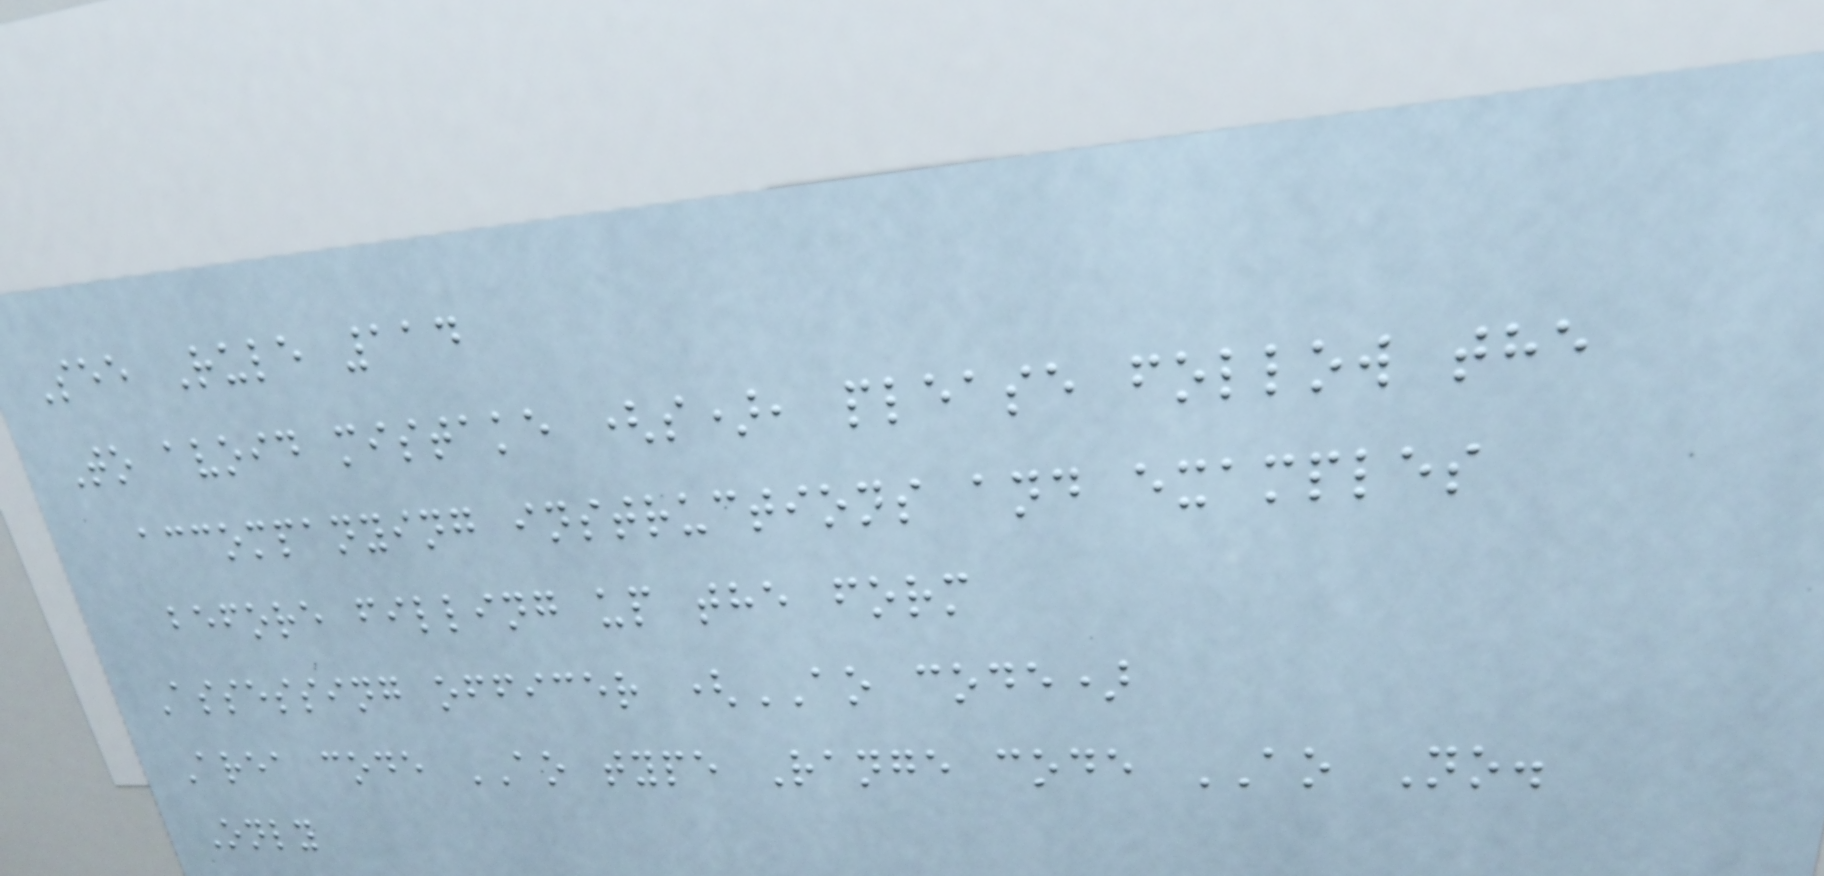See Rule 114
To avoid mistake (s), please follow the
accompanying instructions and examples
before filling up the form
Assessing officer (AO code)
Area code AO type Range code AO No.
Only
